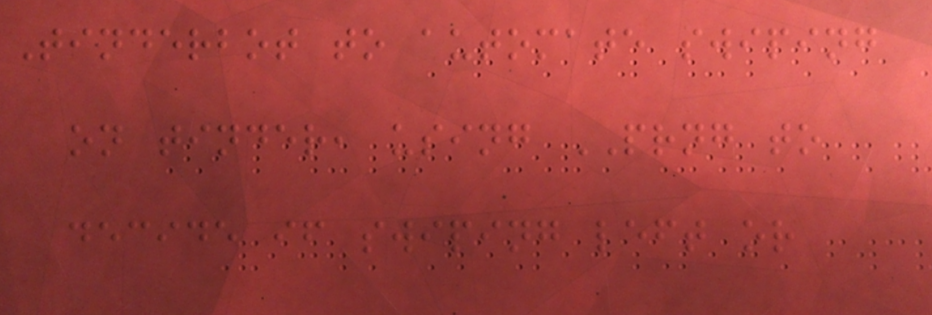Tinderbot to automate swiping
on tinder, using PRNG to
decide if swiping left or
